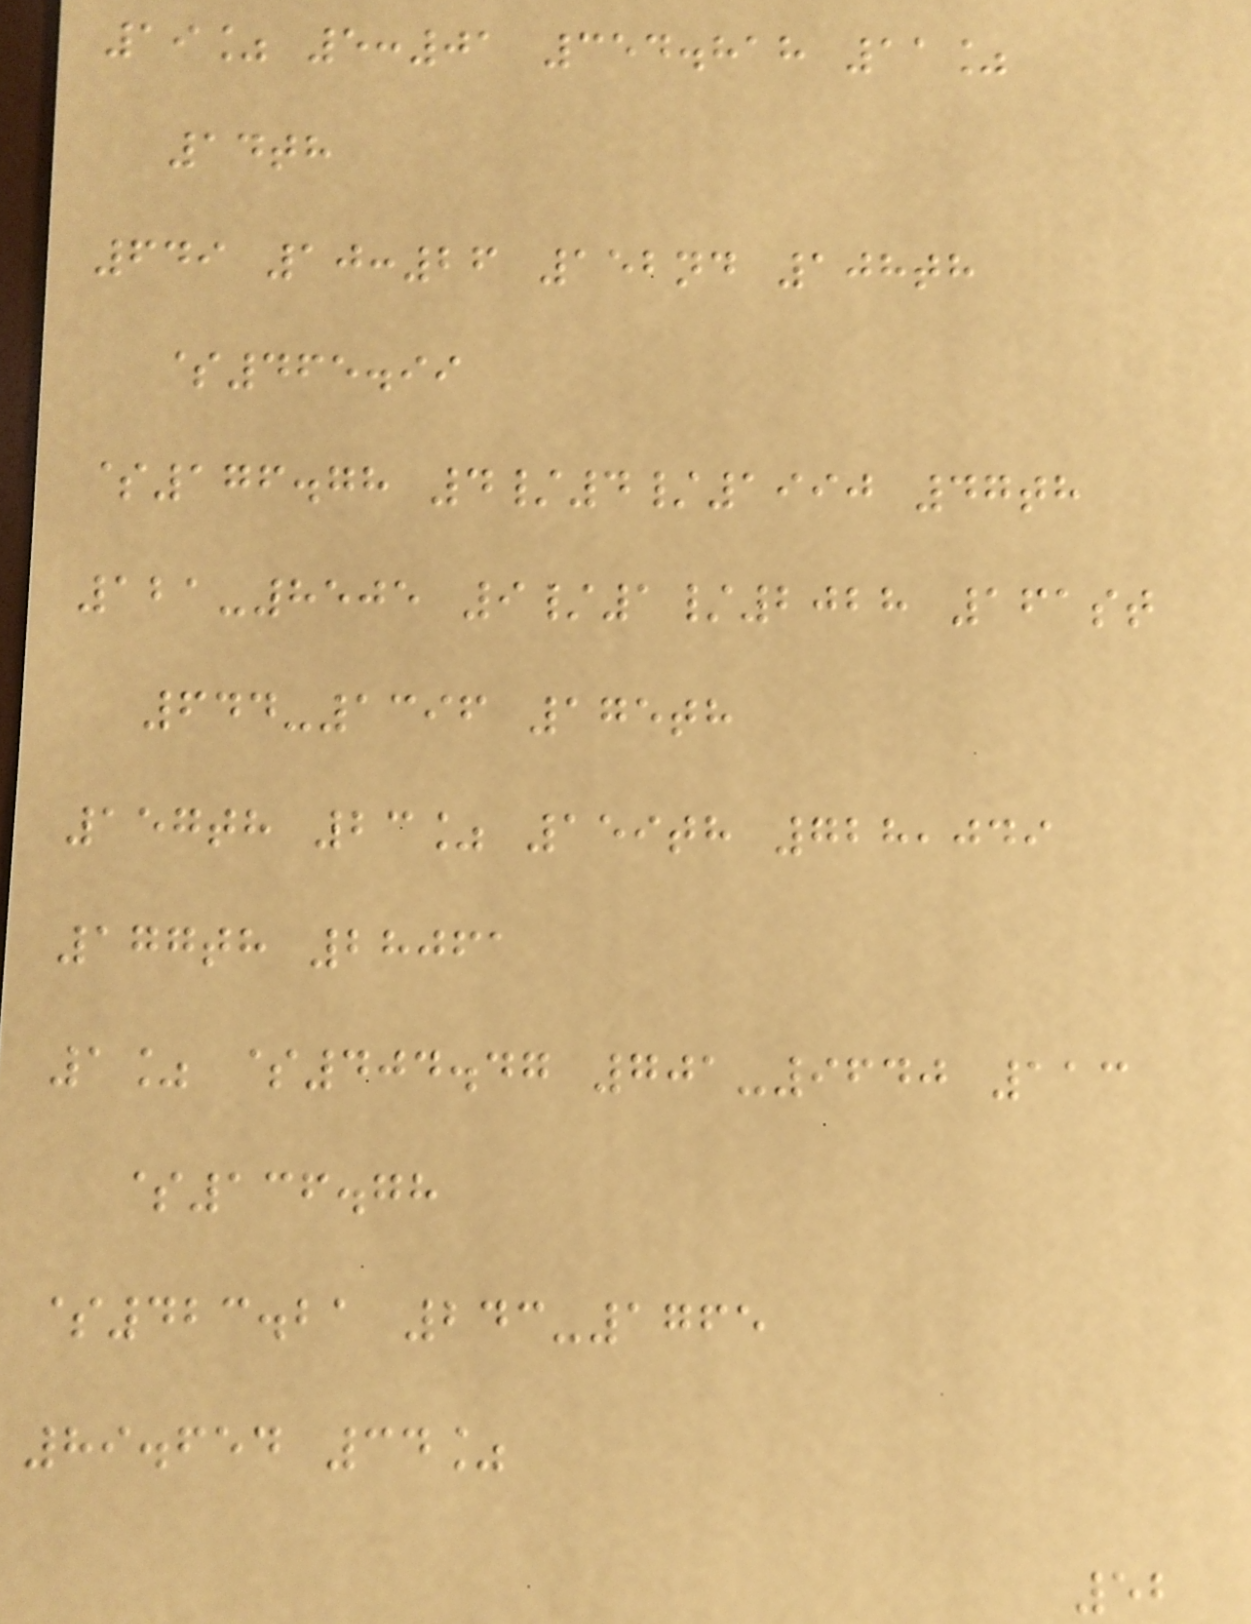19% 5:01 354.818 11%
14th
649 10:26 152nd 108th
$465.99
$176.78 4/4/1990 47th
121-8505 9/1/2028 161st
644-1396 175th
157th 23% 159th 728,049
177th 28061
1% $404.47 701-9640 113
$136.78
$423.21 243-1765
89.654 34%
52
